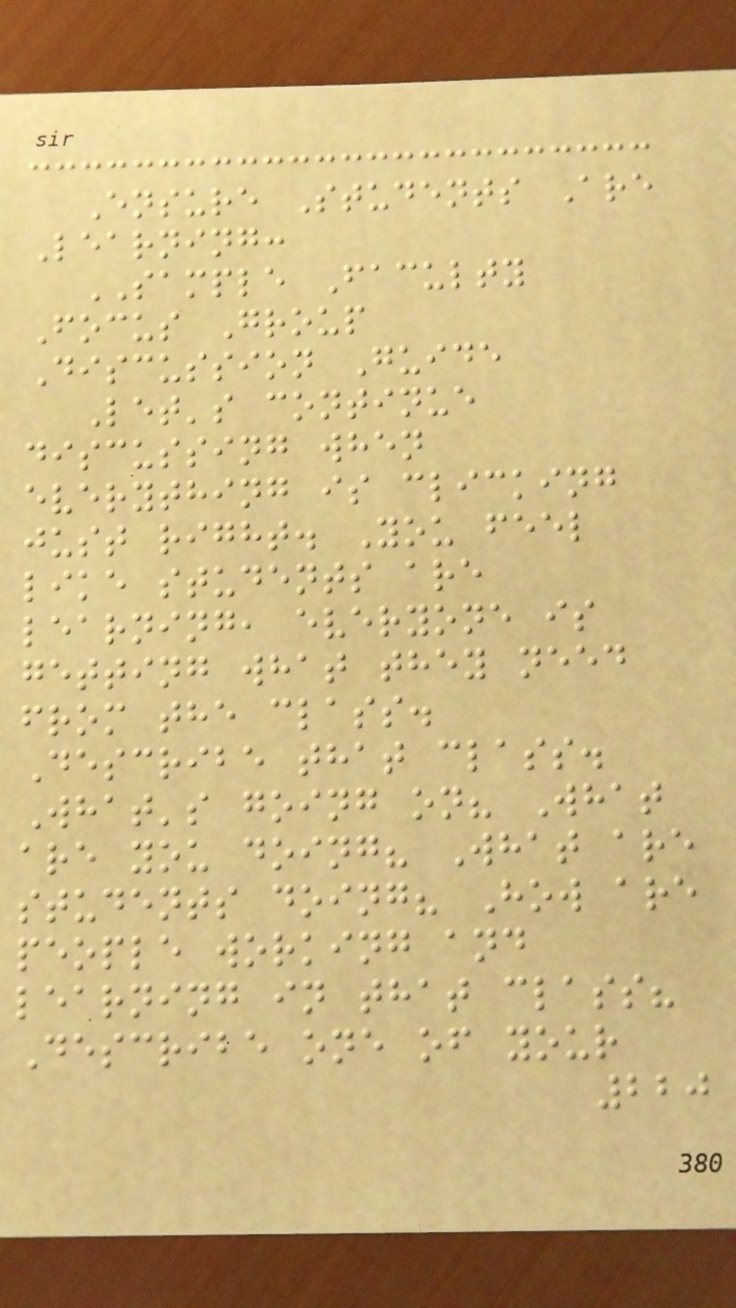Ensure Students Are
Learning:
SAMPLE Faculty
Focus Group
Discussion Guide
Let's continue
discussing when
everything is clicking
just right. You feel
like students are
learning, everyone is
getting what they need
from the class.
Describe that class.
What's going on? What
are you doing? What are
students doing? How are
people working and
learning in that class?
Describe one of your
220
